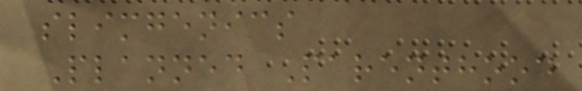slimgenics
Planned Parenthood
